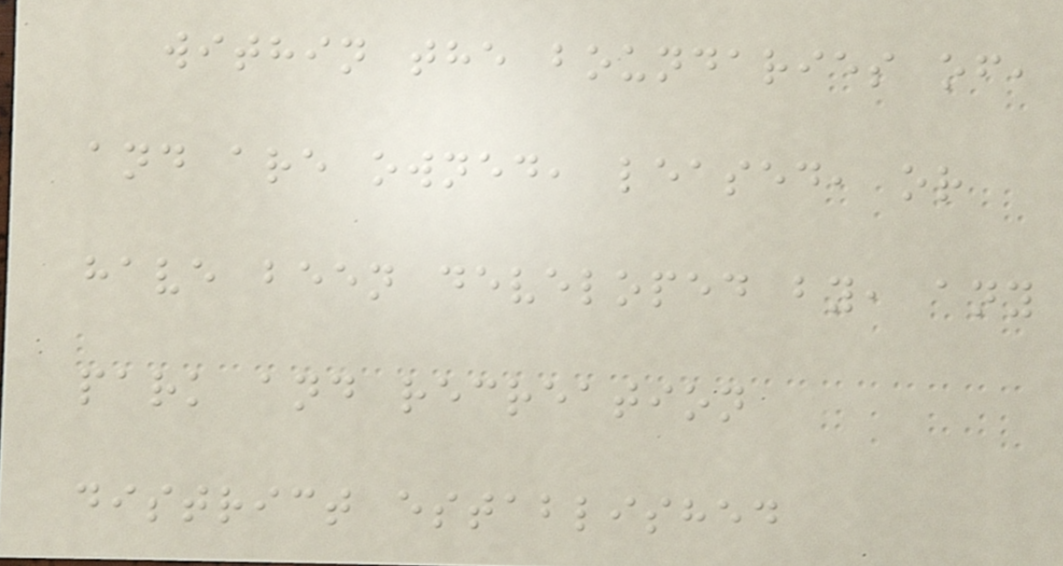within the boundaries of,
and are owned, leased, or
have been developed by, any
park and recreation
district established
